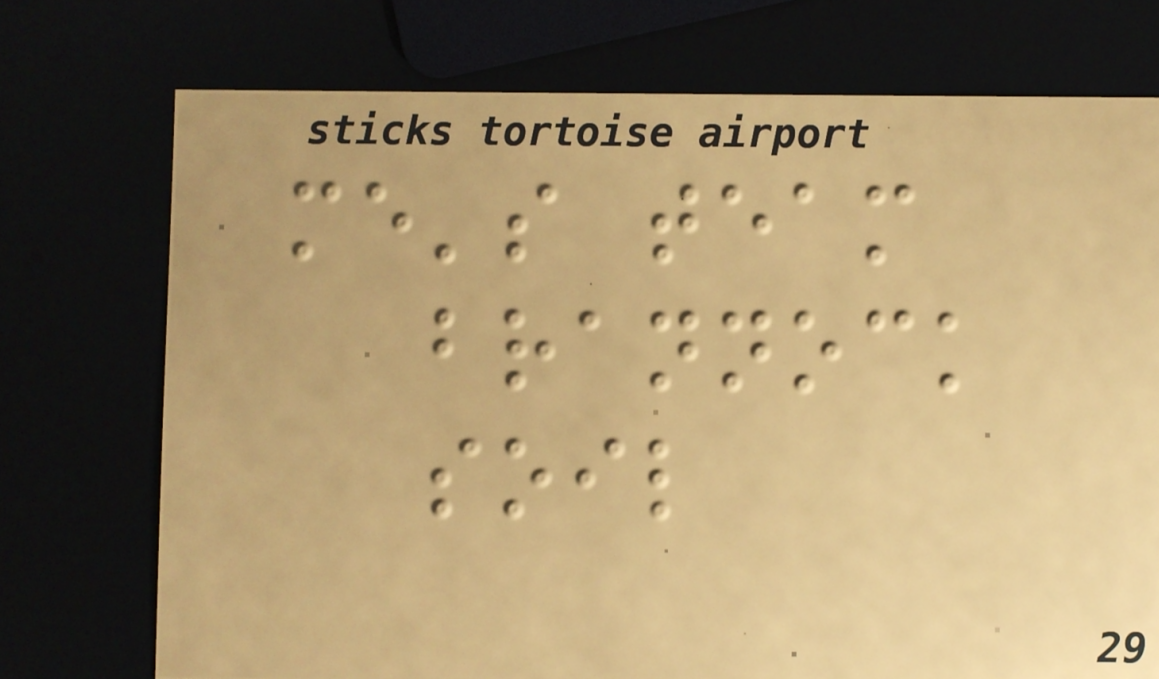me's team
brannock
soil
